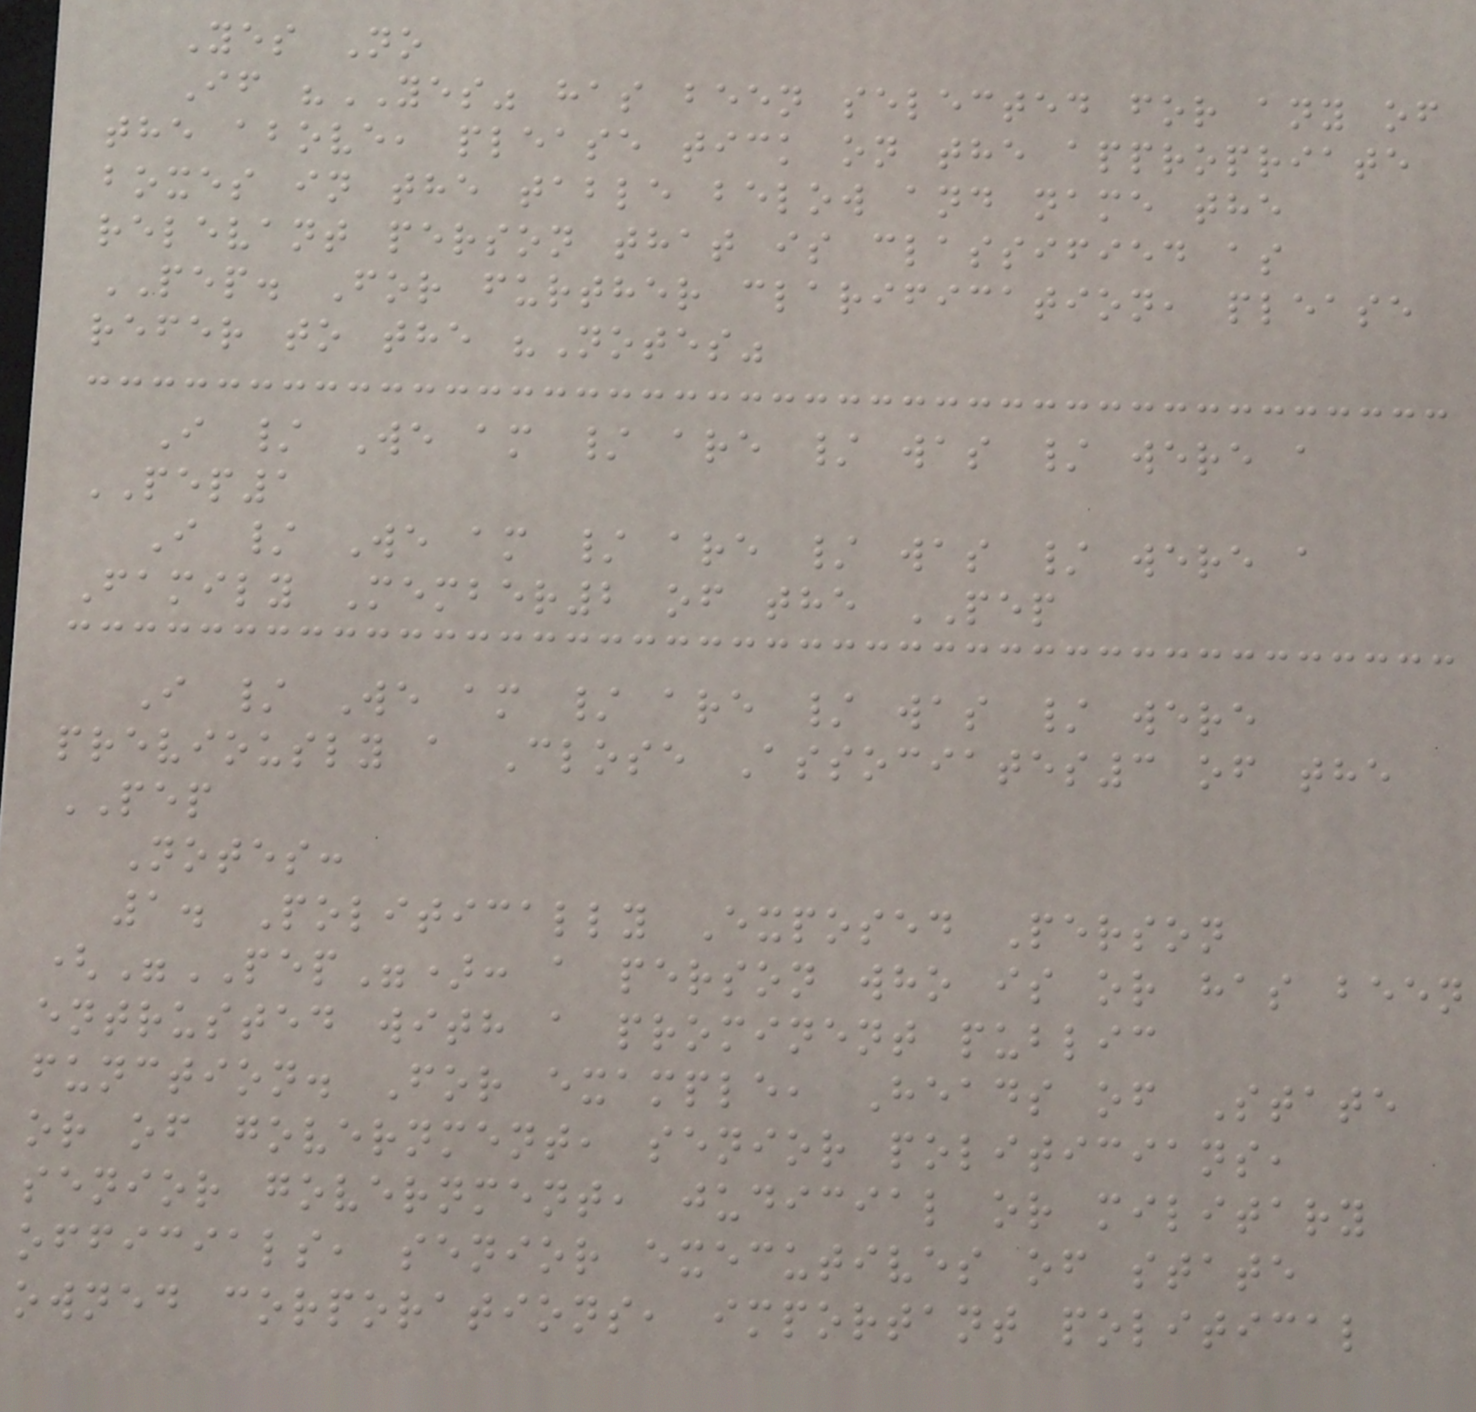Yes No
If "YES" has been selected for any of
the above, please tick on the appropriate
boxes in the table below and name the
relevant person that is classified as
PEP. For further clarification, please
refer to the "Notes"
I / We am / are / was / were a
PEP1
I / We am / are / was / were a
Family Member2 of the PEP
I / We am / are / was / were
previously a Close Associates3 of the
PEP
Notes:
1. Politically Exposed Person
("PEP"): a person who is or has been
entrusted with a prominent public
function. For example, Heads of State
or of government, senior politicians,
senior government, judicial or military
officials, senior executives of state
owned corporations, important political
